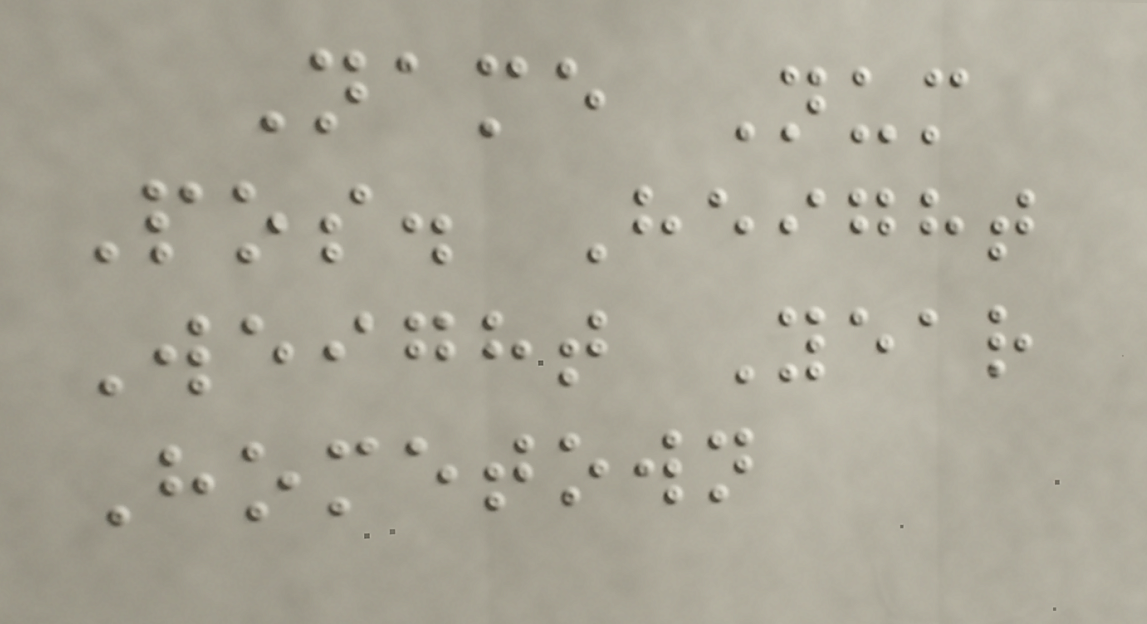Name Num
Pos. Height
Weight Year
Hometown
